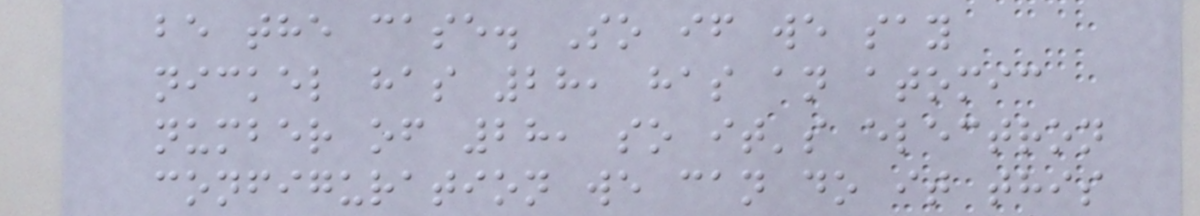be the case. So if we say
nickel has 28, has an atomic
number of 28, so it's electron
configuration we can do it this
